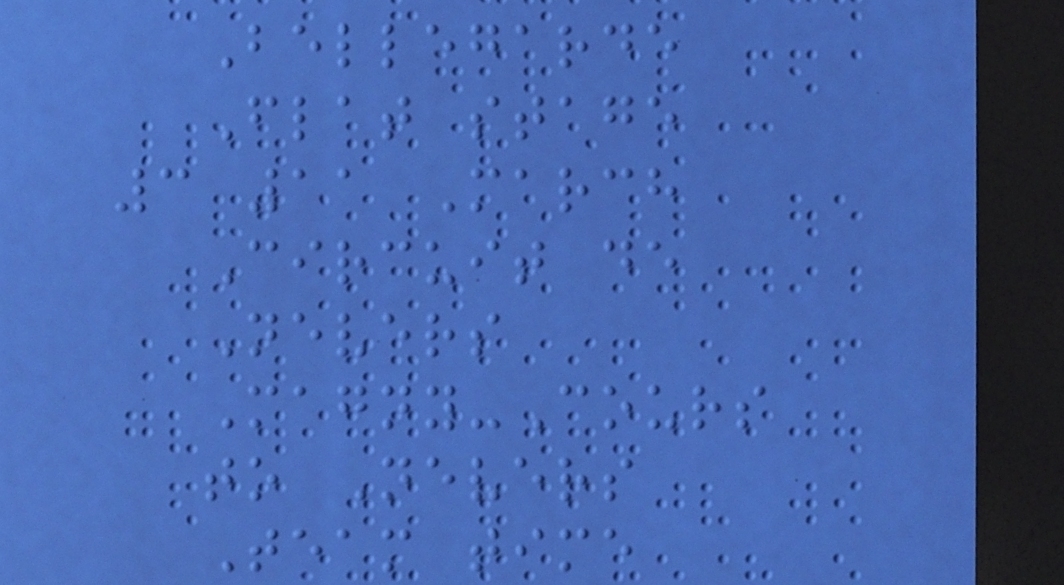Bellegarde
Flat stage
3 11 March
Circuit de
Nevers
Magny-Cours
to Nevers
Team time
